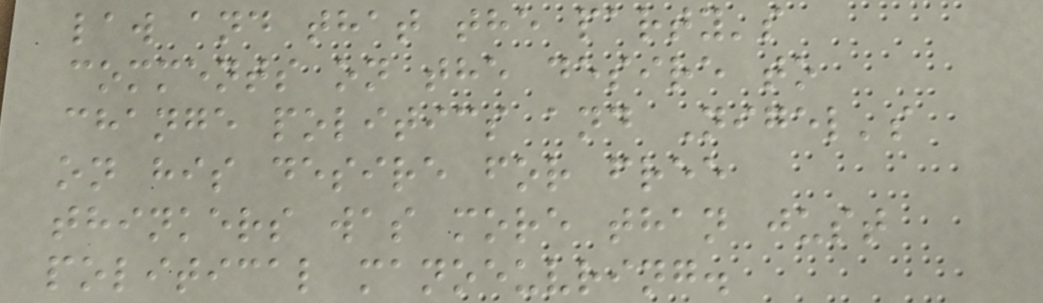law and that the party's
comments on the desire to
change politics and Nigel's
on his desire for free
thinkers was more than just
political manoeuvring.
